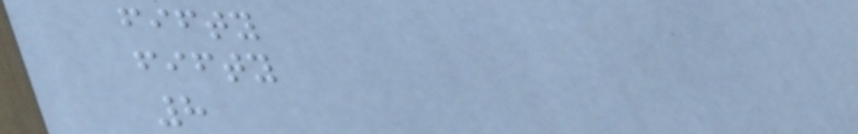fifty
fifty
8
